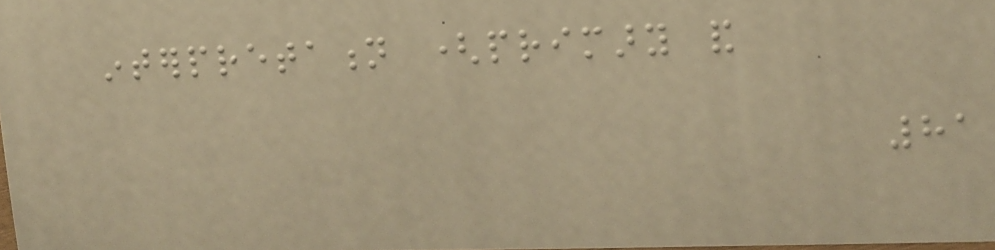interpretation (primary and
81
